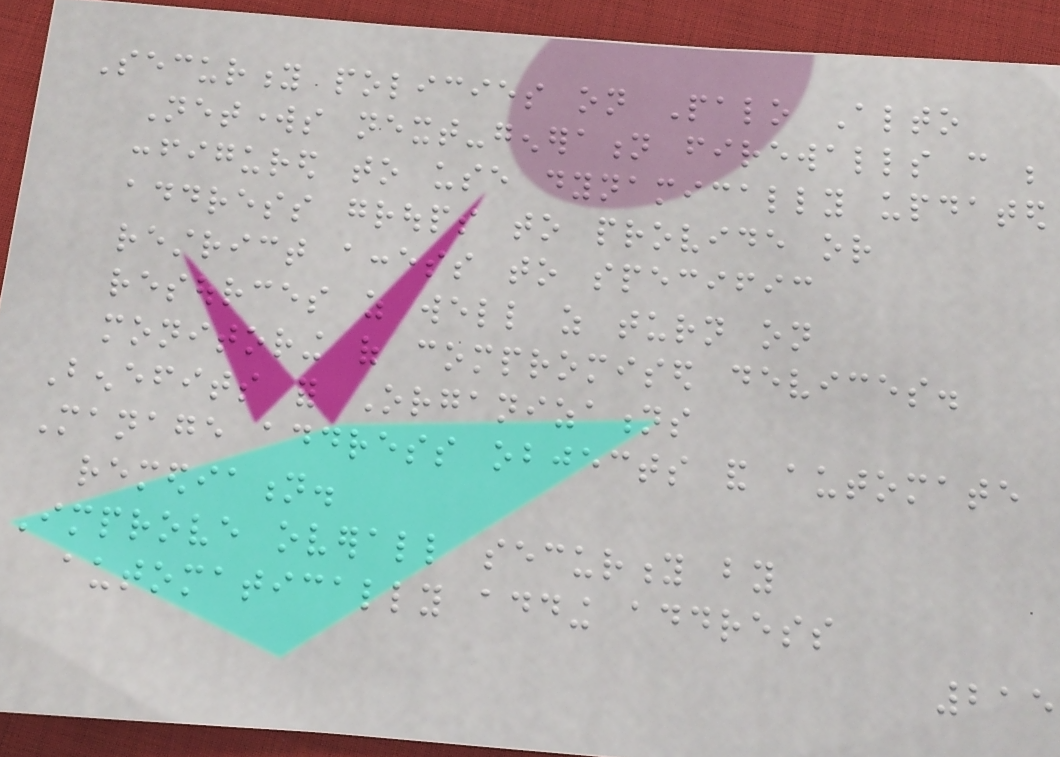Security policies on Palo Alto
Networks next-generation firewalls can be
configured to use dynamically updated
address groups to provide or
restrict access to specific
resources as well as turn on
monitoring of compromised devices.
Benefits for Organizations
Manage address objects and automate
remediation.
Improve overall security by
automatically adding address
215
